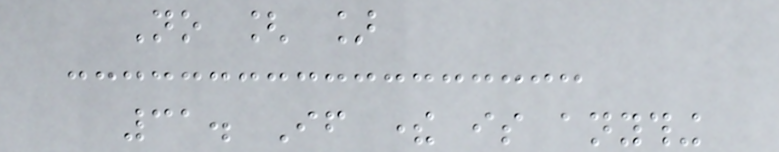No [ ]
31. If there is anything
